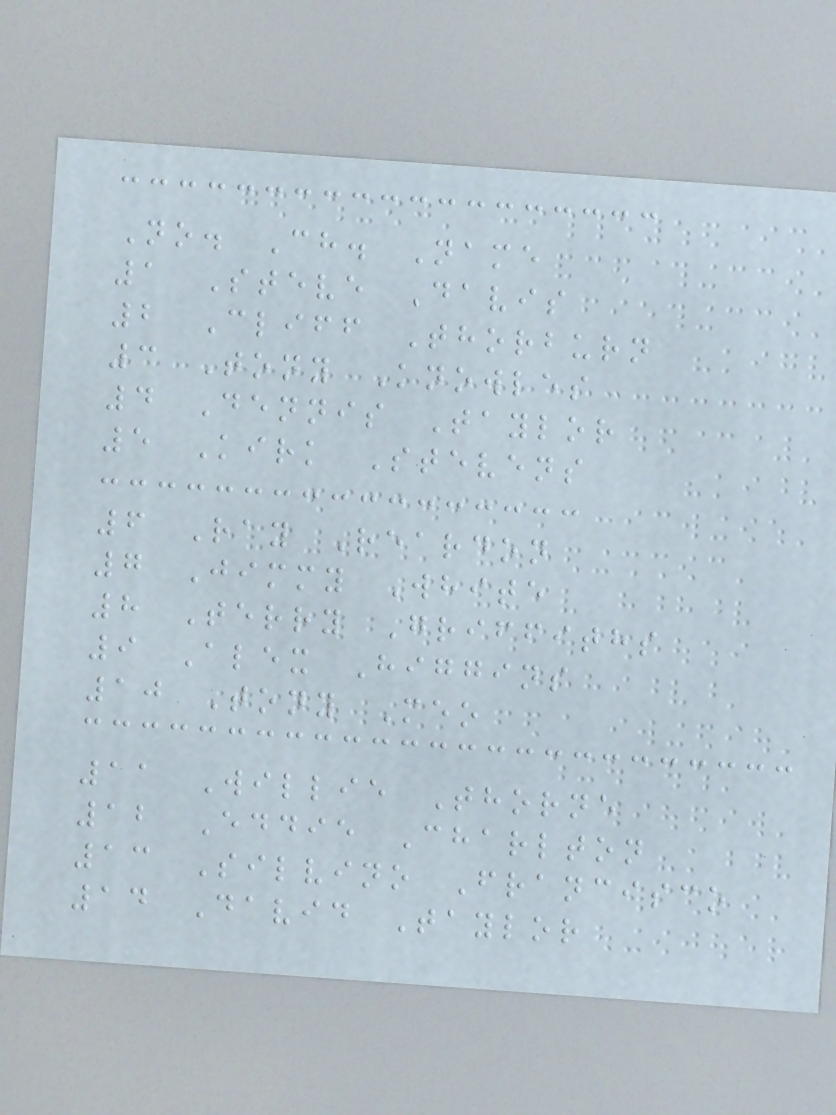No. Ch. Name
1 Steve Davis
2 Cliff Thorburn
3 Tony Knowles
4 Dennis Taylor
5 Kirk Stevens
6 Ray Reardon
7 Jimmy White
8 Terry Griffiths
9 Alex Higgins
10 Tony Meo
11 Willie Thorne
12 Eddie Charlton
13 Silvino Francisco
14 David Taylor
